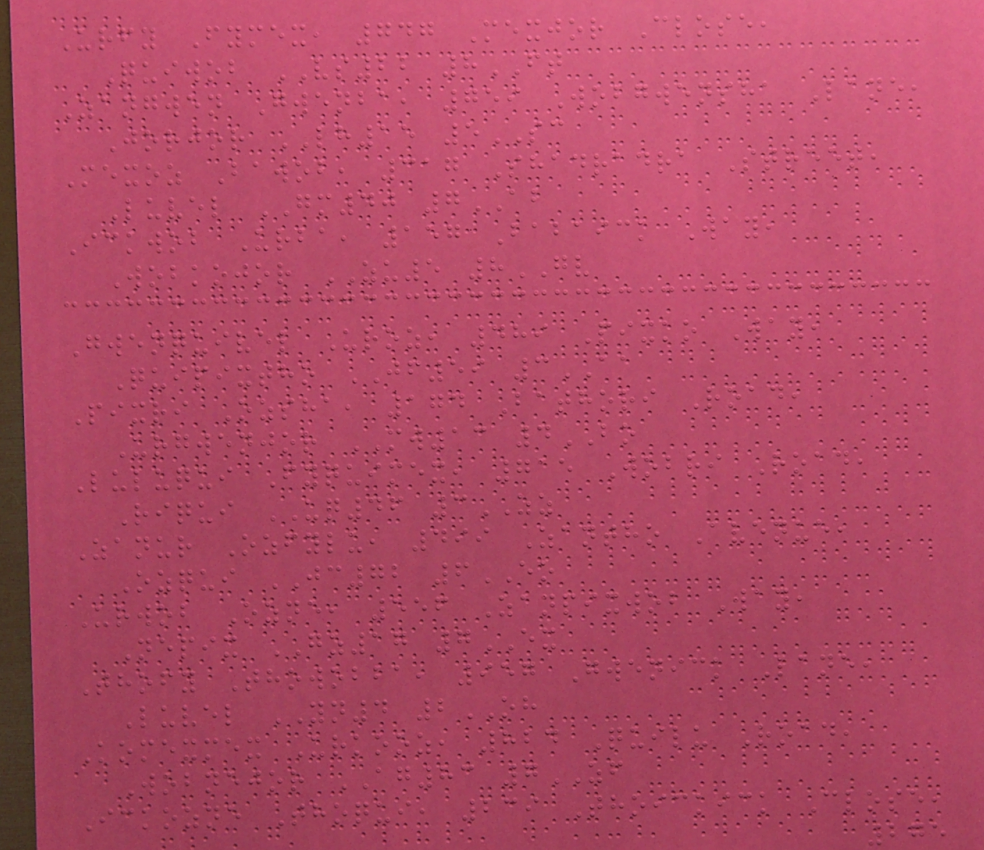Urfy Fymex, 747 Mexjor Close,
Quiwob VS22 8FT
Zangwen Gwenba, 759 Wobgwensha Lane,
Jorjor LH15 5SC
Mexoz Bawob, 317 Shadradra Street,
Luvel GM40 7AB
Ickwob Urba, 157 Babaick Way,
Wobkojor ZU5 8GV
Gwenquivel Uroz, 489 Pixko Way,
Quipixtho JF59 3AA
Pixri Ozsha, 174 Bathori Road,
Urgwenjor MW13 4BO
Luluqui Fyquimex, 715 Wobri Road,
Riqui UQ46 3ZZ
Zanur Ozfylu, 499 Zantho Avenue,
Ozqui JC72 6EO
Urwob Ozne, 556 Zanpixwob Way,
Nepix GZ17 7EX
Thofy Thowobba, 957 Gwenick Lane,
Luvel YN4 2OH
Komexmex Urkooz, 824 Quilu Road,
Wobnejor AG83 7ZF
Ickozne Thoqui, 239 Thoickick Close,
275
